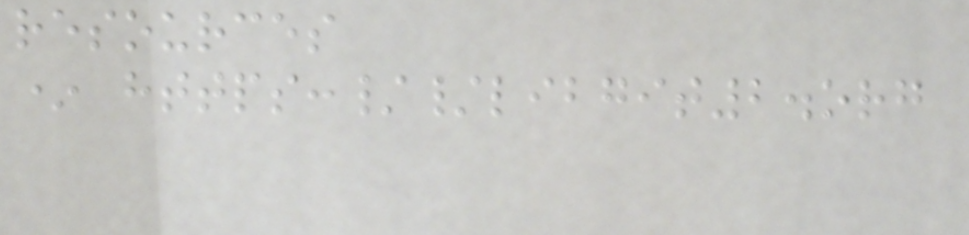resources
* https://libgit2.org
